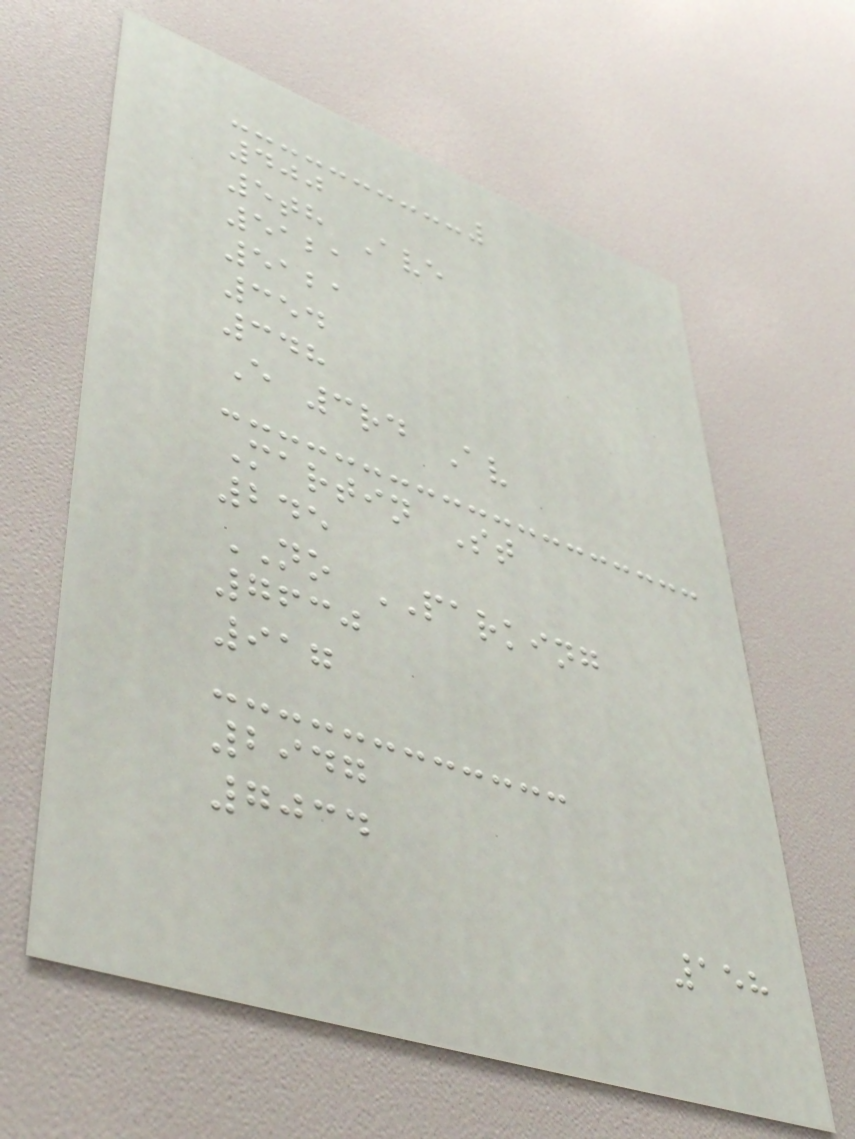400
5th Ave
5121
5121
354
348
E 3rd Av
Martin St
245
NO PARKING
7630
917
2947
7034
158
